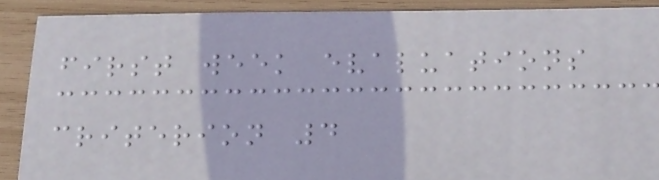first week evaluations
criterion 4
